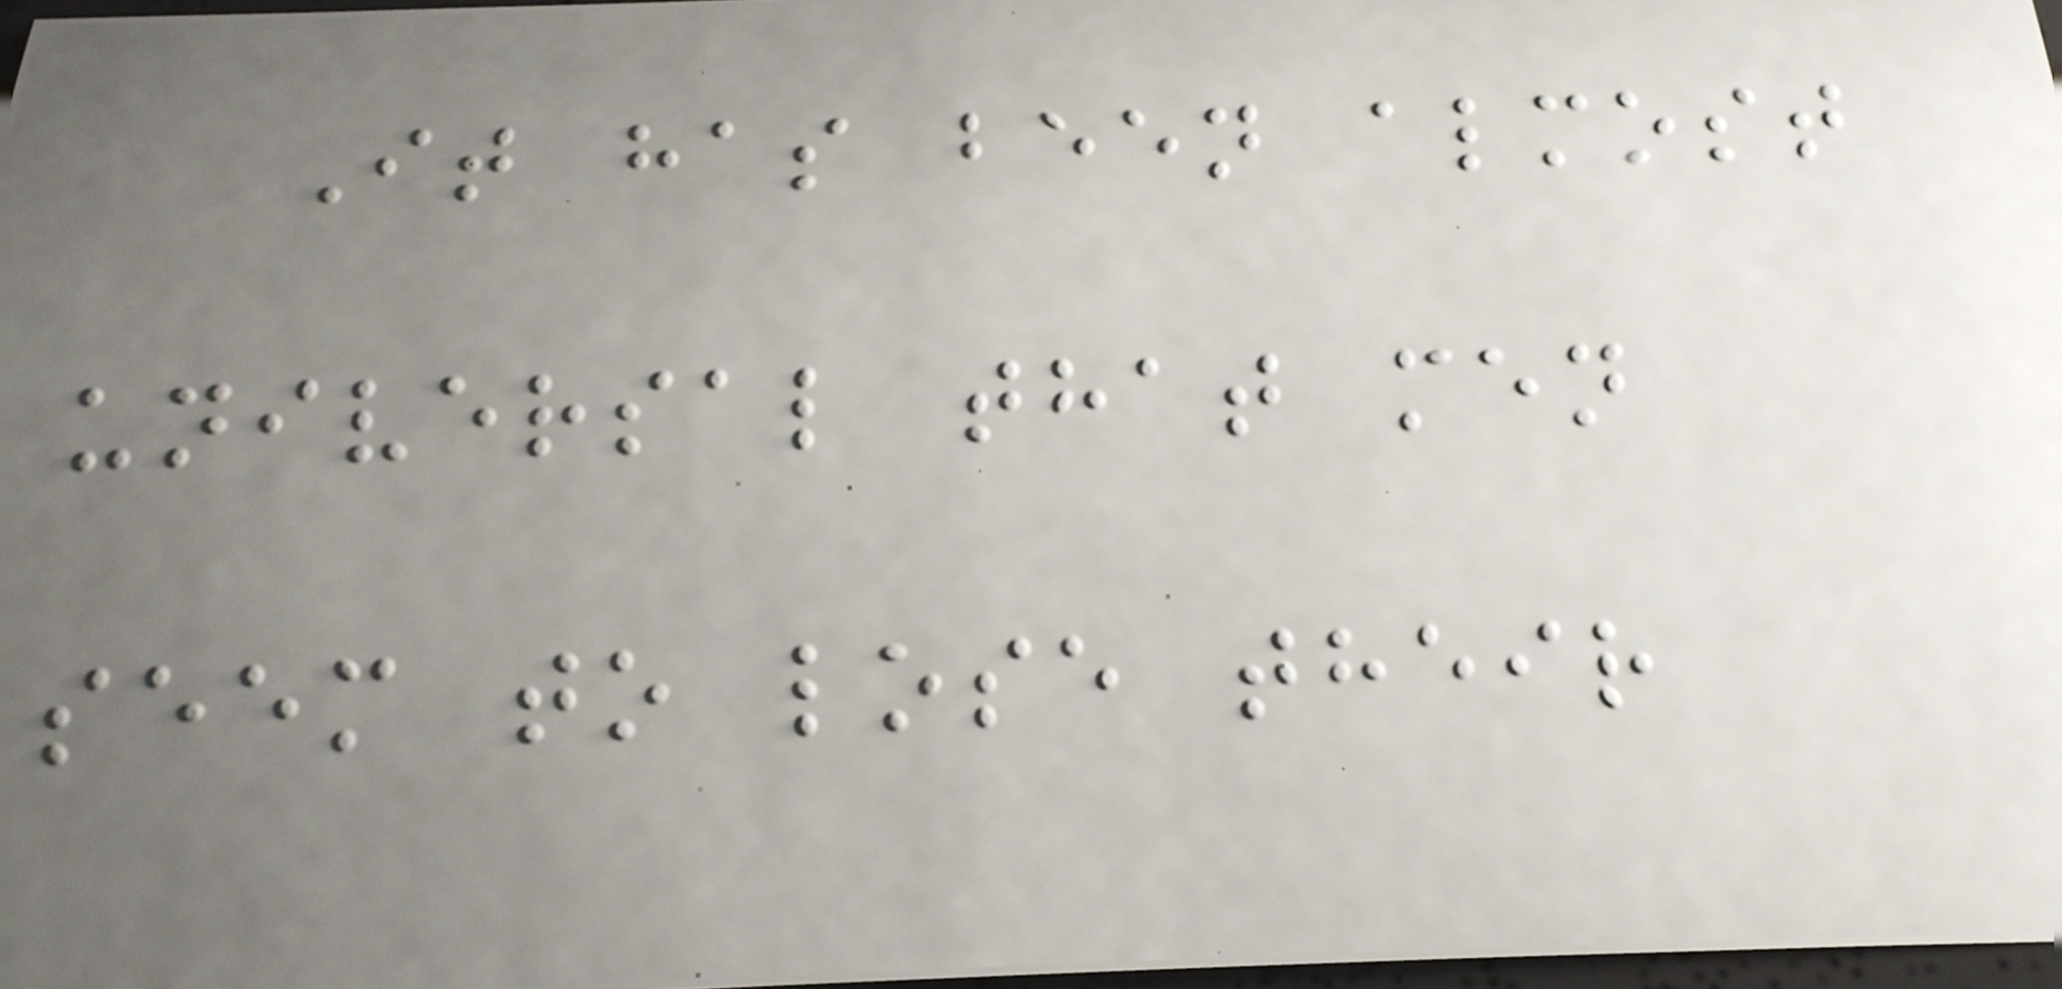It has been almost
universal that men
seem to lose their
